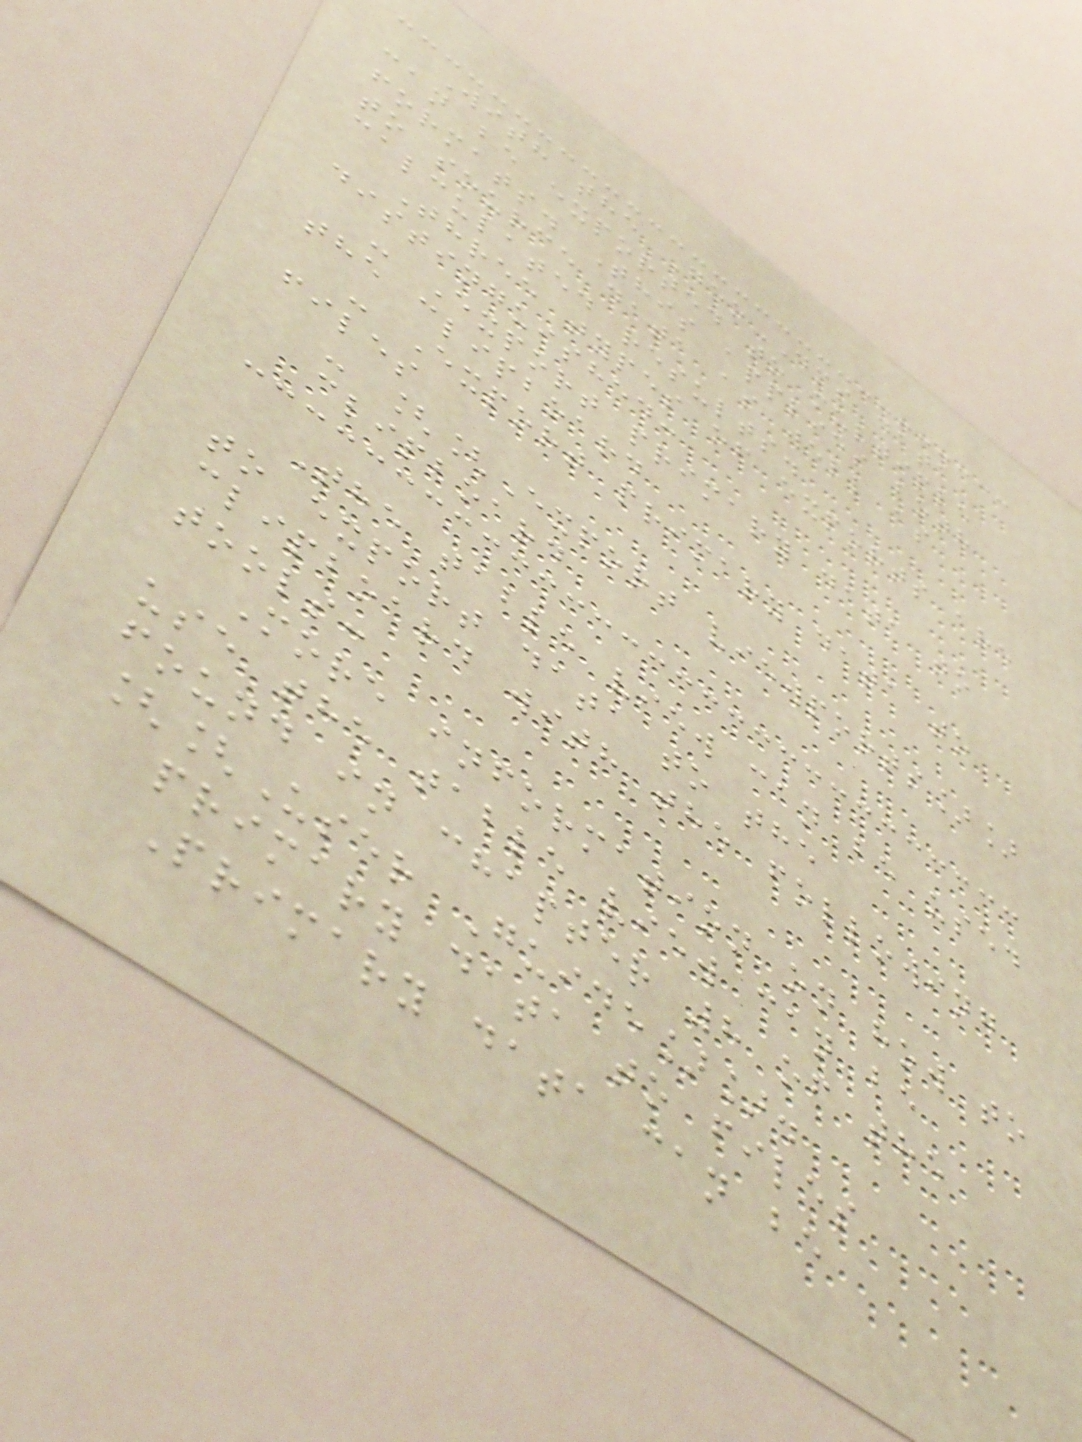With the GeoDMS data
can be exported to multiple
formats. This applies both
to source data as well as
calculated results.
Three types of exports are
distinguished:
- Export primary data to
the clipboard
- Export primary data to
files
- [[Export viewports]]
clipboard
The table view can be used
to export data to the
clipboard with the following
tools:
More information on how to
use the table view can be
found in chapter 8 of the
[[User Guide]].
primary data to files
Primary data can be
